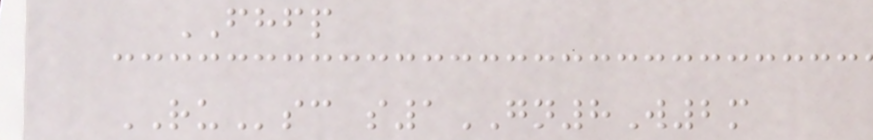FHFP
RUsc s1GN8W2m
